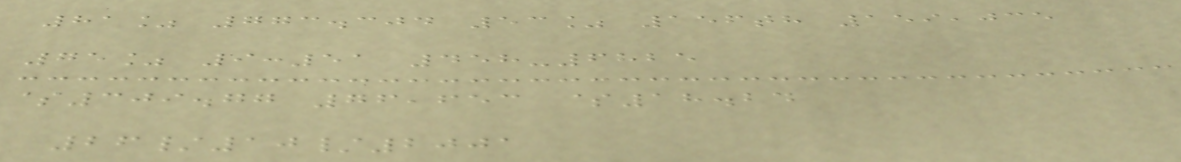81% 773.304 53% 156th 159,035
75% 9:51 458-6825
$309.77 76,653 $18.24
26/10/2001
